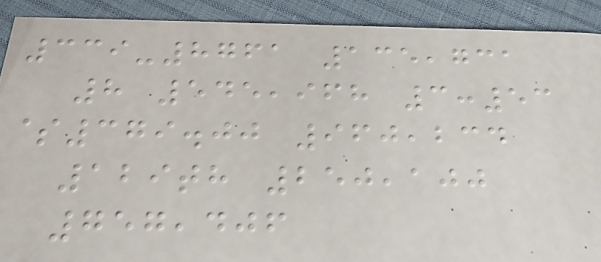339-8761 135,731
8 545,968 3:53
$379.00 960,234
129th 250,100
757,406
